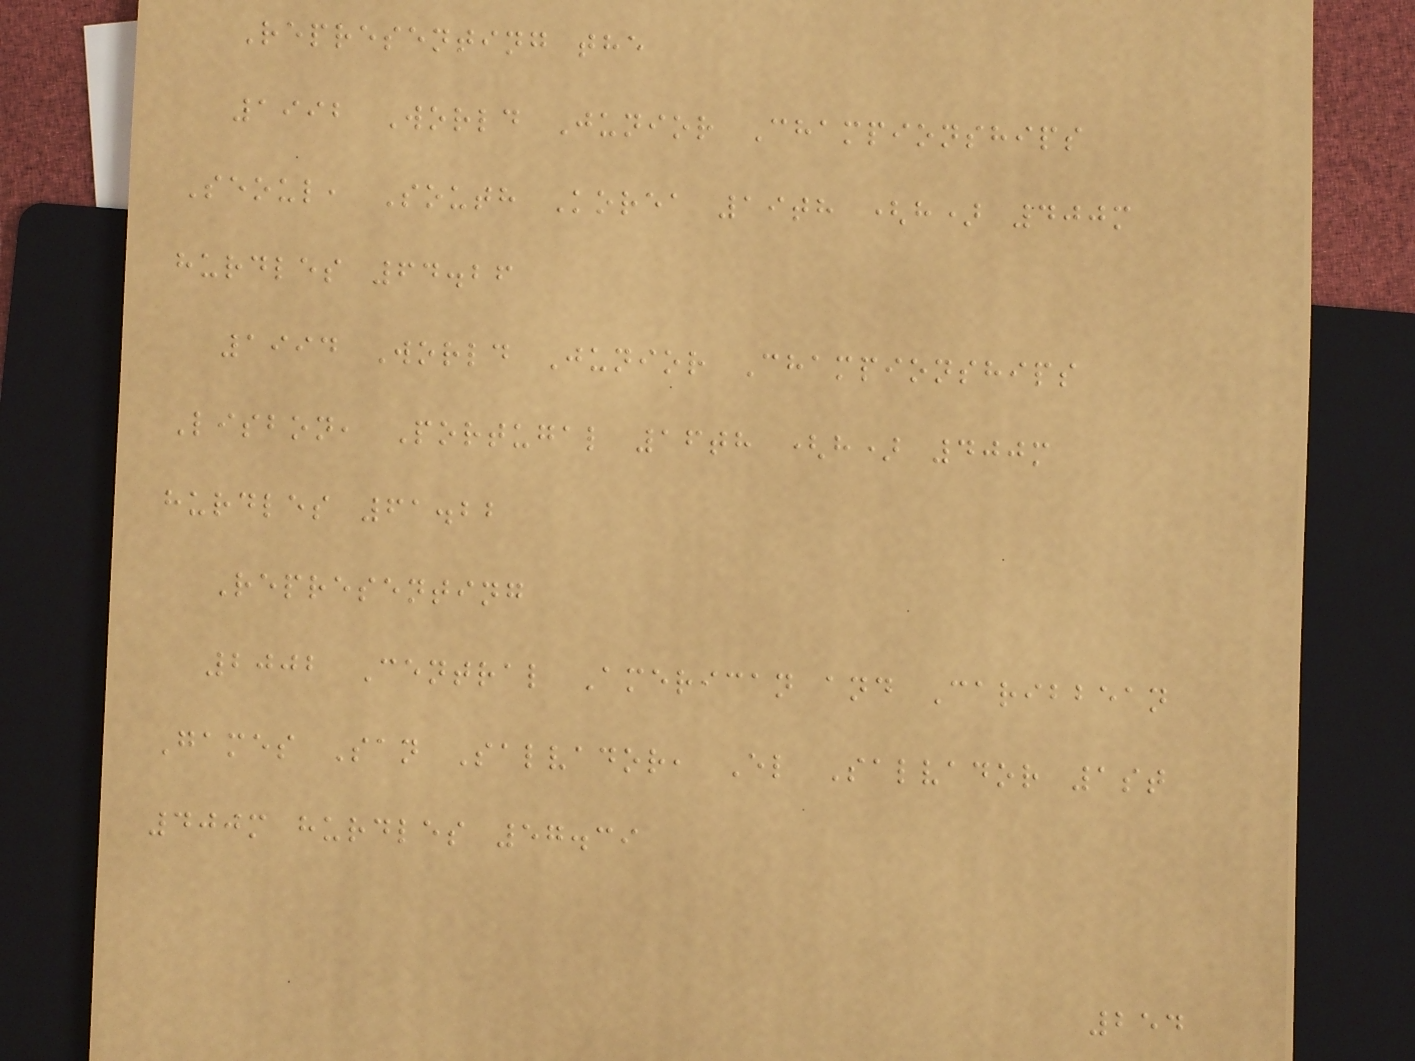Representing the
1992 World Junior Championships
Seoul, South Korea 19th (h) 400m
hurdles 64.26
1994 World Junior Championships
Lisbon, Portugal 16th (h) 400m
hurdles 61.22
Representing
2002 Central American and Caribbean
Games San Salvador, El Salvador 1st
400m hurdles 57.39
254
